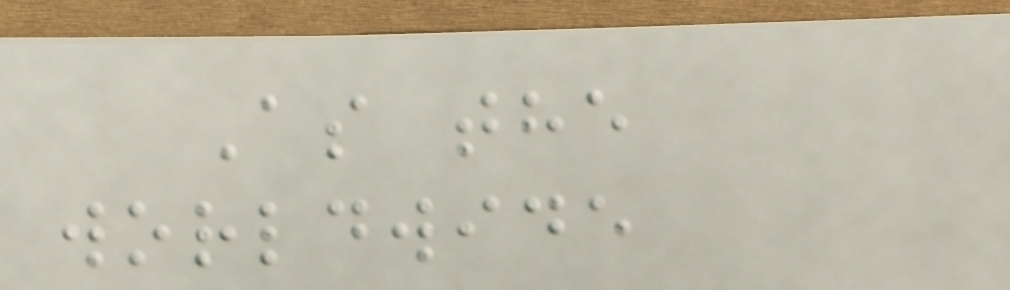As the
worldwide
